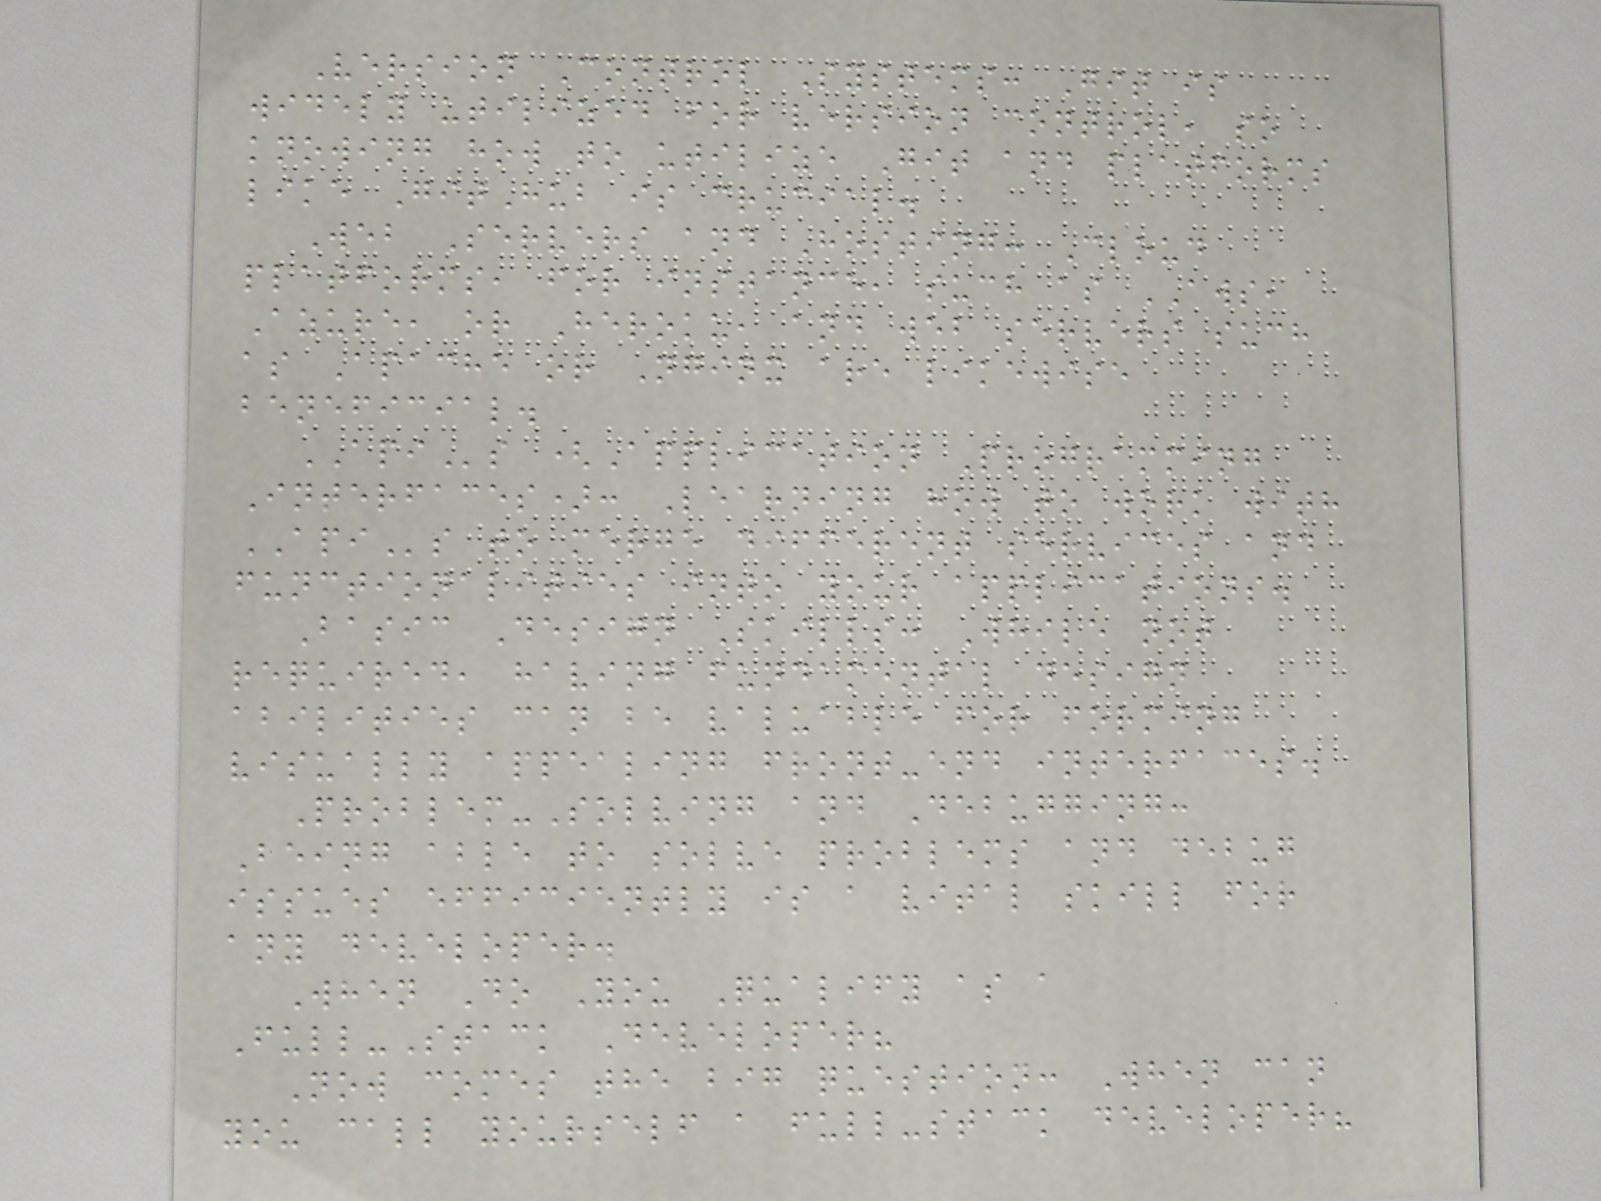Version Control Systems: Git is
widely utilized for version control, so
knowing how to utilize Git and platforms
like GitHub is crucial.
Web Servers and Hosting: Cloud
platforms, for instance, such as AWS,
Azure, or Heroku, and web servers such
as Apache or Nginx are likewise
beneficial.
APIs (Application Programming
Interfaces): Learning how to work with
APIs to merge different services and
functionalities into your applications.
Basic Design Skills: While not
required, having fundamental design
abilities can be valuable for forming
visually appealing front-end interfaces.
Problem-Solving and Debugging:
Being able to solve problems and debug
issues efficiently is a vital skill for
any developer.
When Do You Qualify as a
Full-Stack Developer?
Now comes the big question: When can
you call yourself a full-stack developer?
